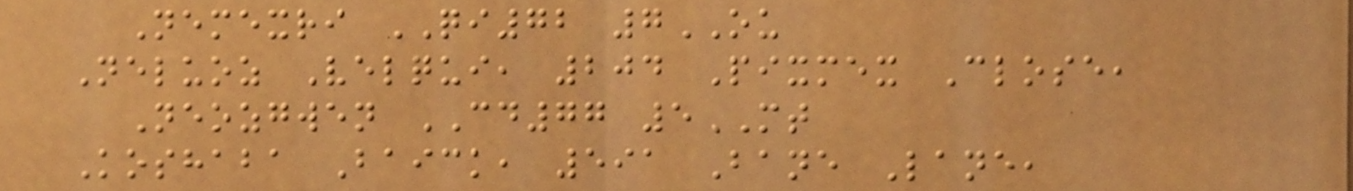Nemexri QI72 7OU
Neluoz Velqui, 204 Pixmex Close,
Neozgwen CD77 5MT
Koshaba Baick, 591 Bane Lane,
